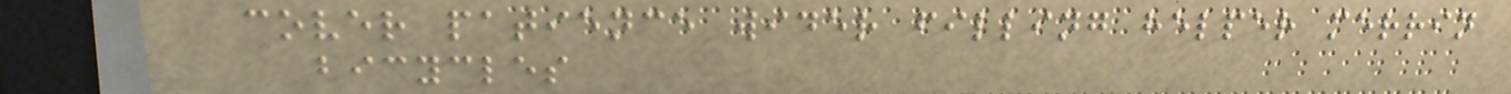cover patience wider filling helper merrin
bicycles
